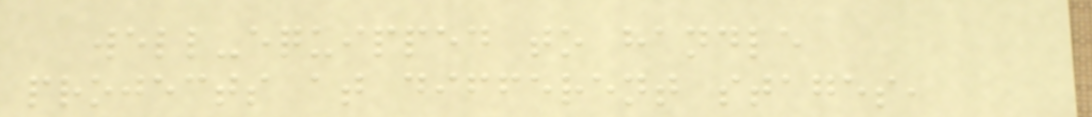well-equipped to handle
projects at different stages,
